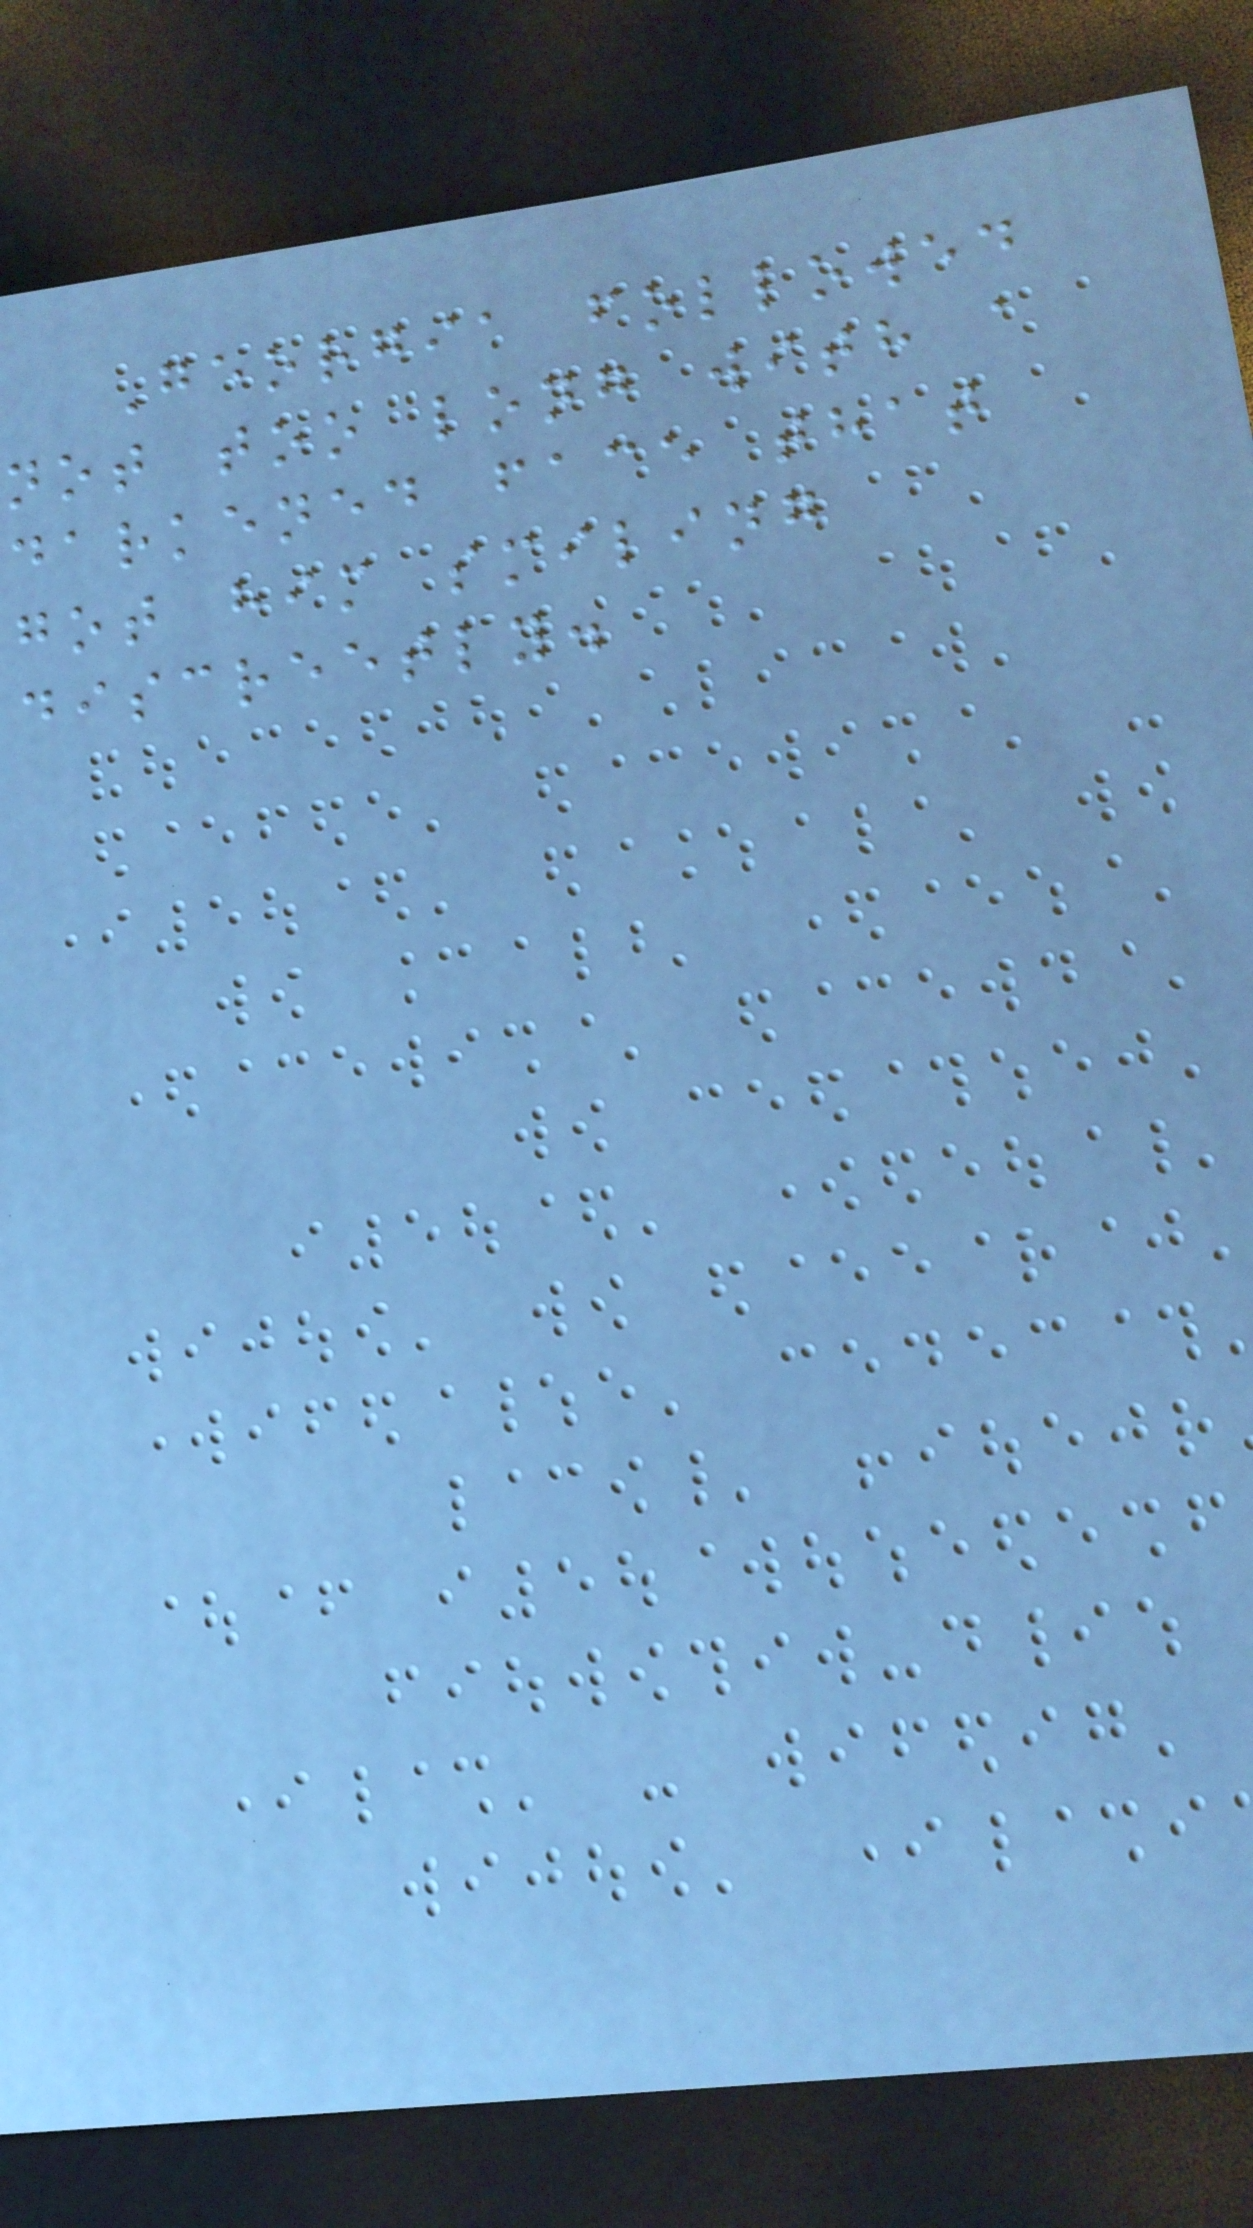Georgia followed
not too long with a
darkened face that
got him smiling
discreetly.
